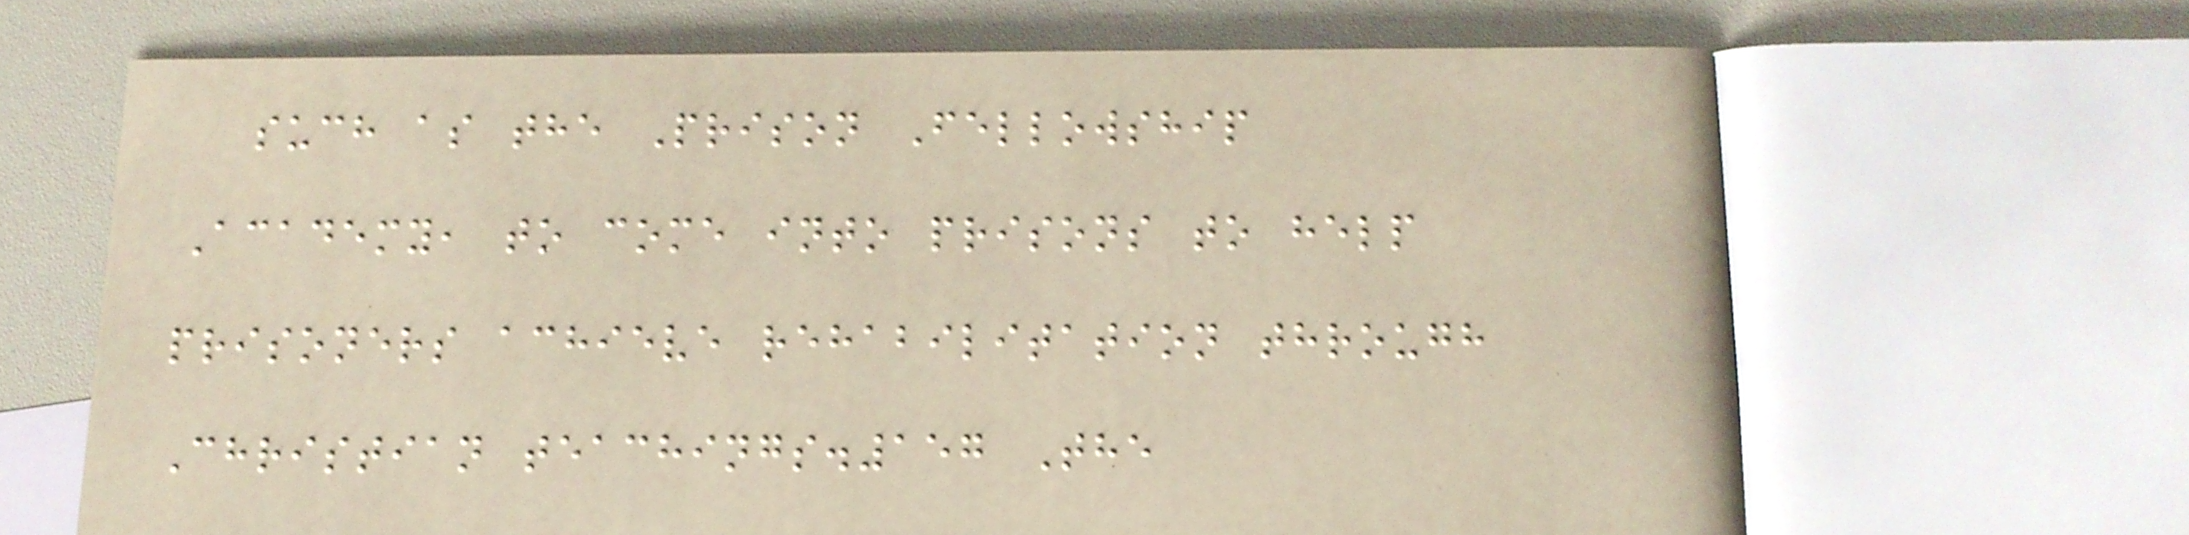such as the Prison Fellowship
Academy, to come into prisons to help
prisoners achieve rehabilitation through
Christian teachings.157 The
